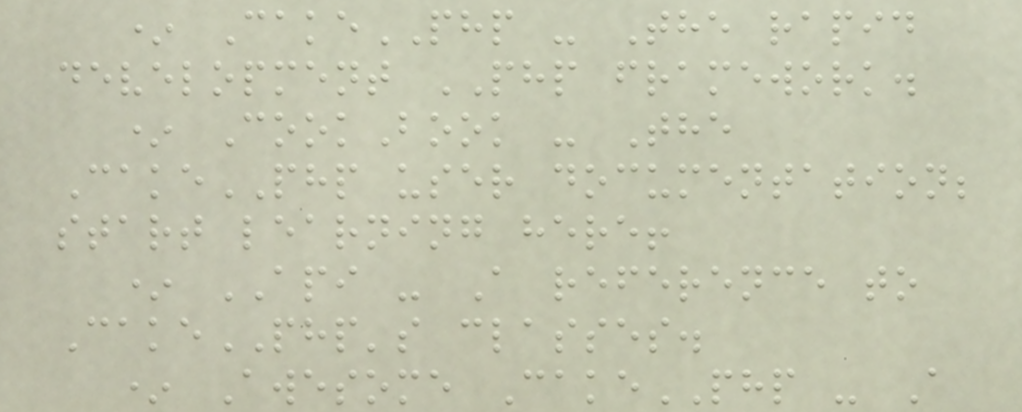* CakePHP - The rapid
development PHP framework.
* CookBook - The
CakePHP user documentation;
start learning here!
* API - A reference to
CakePHP's classes.
* Awesome CakePHP - A
